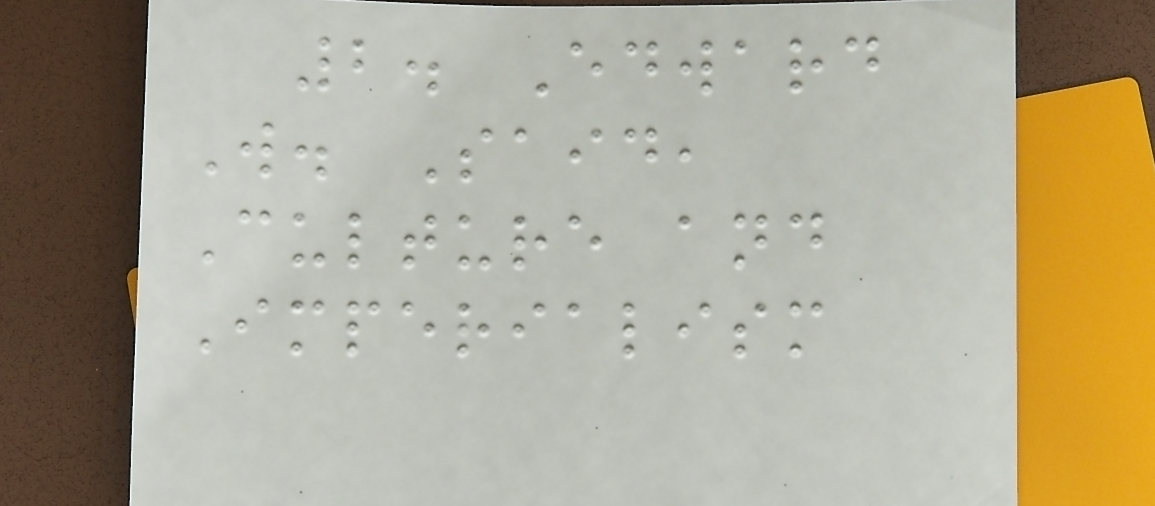2. Edward
W. Said,
Culture and
Imperialism
